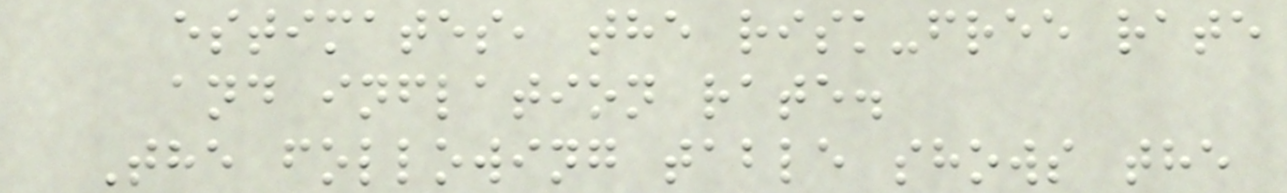estimates, the risk-free rate
and inflation rate.
The following table shows the
